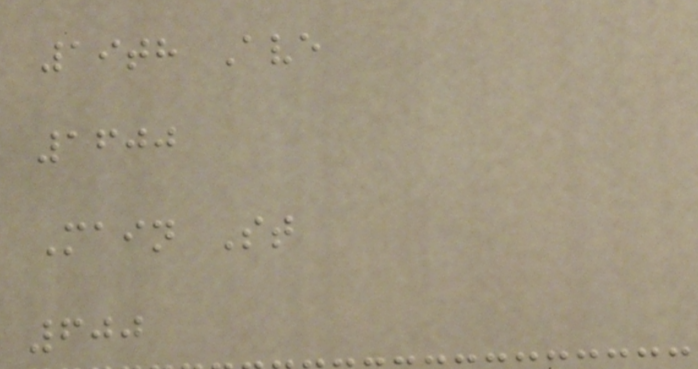19th Ave
1600
Main St
600
